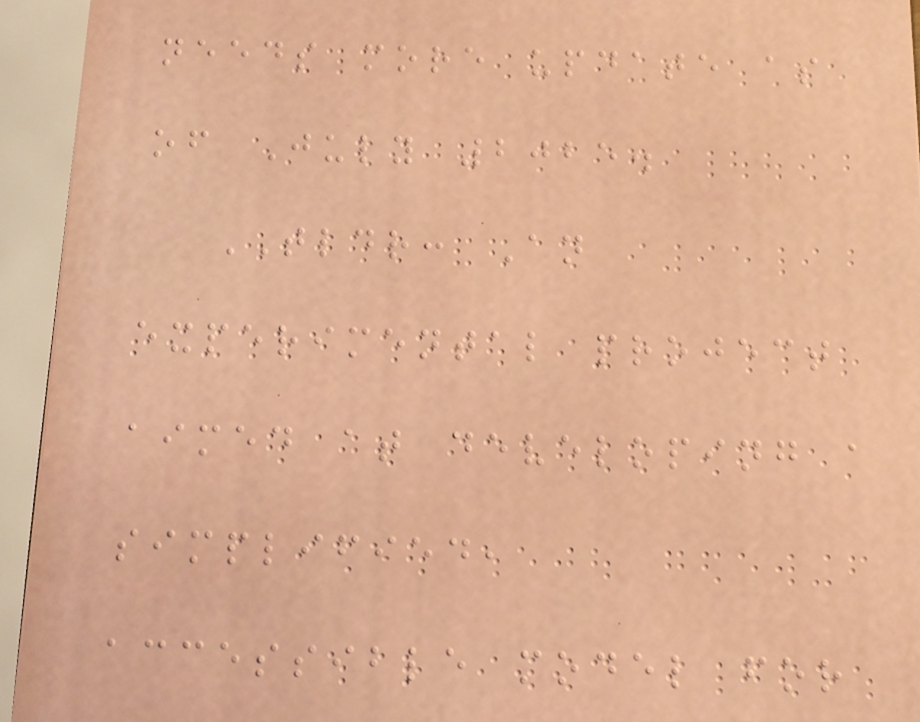needs more update as
of July 2025.
TLDR: An
experimental project
aimed at developing a
simplified,
accessible model for
